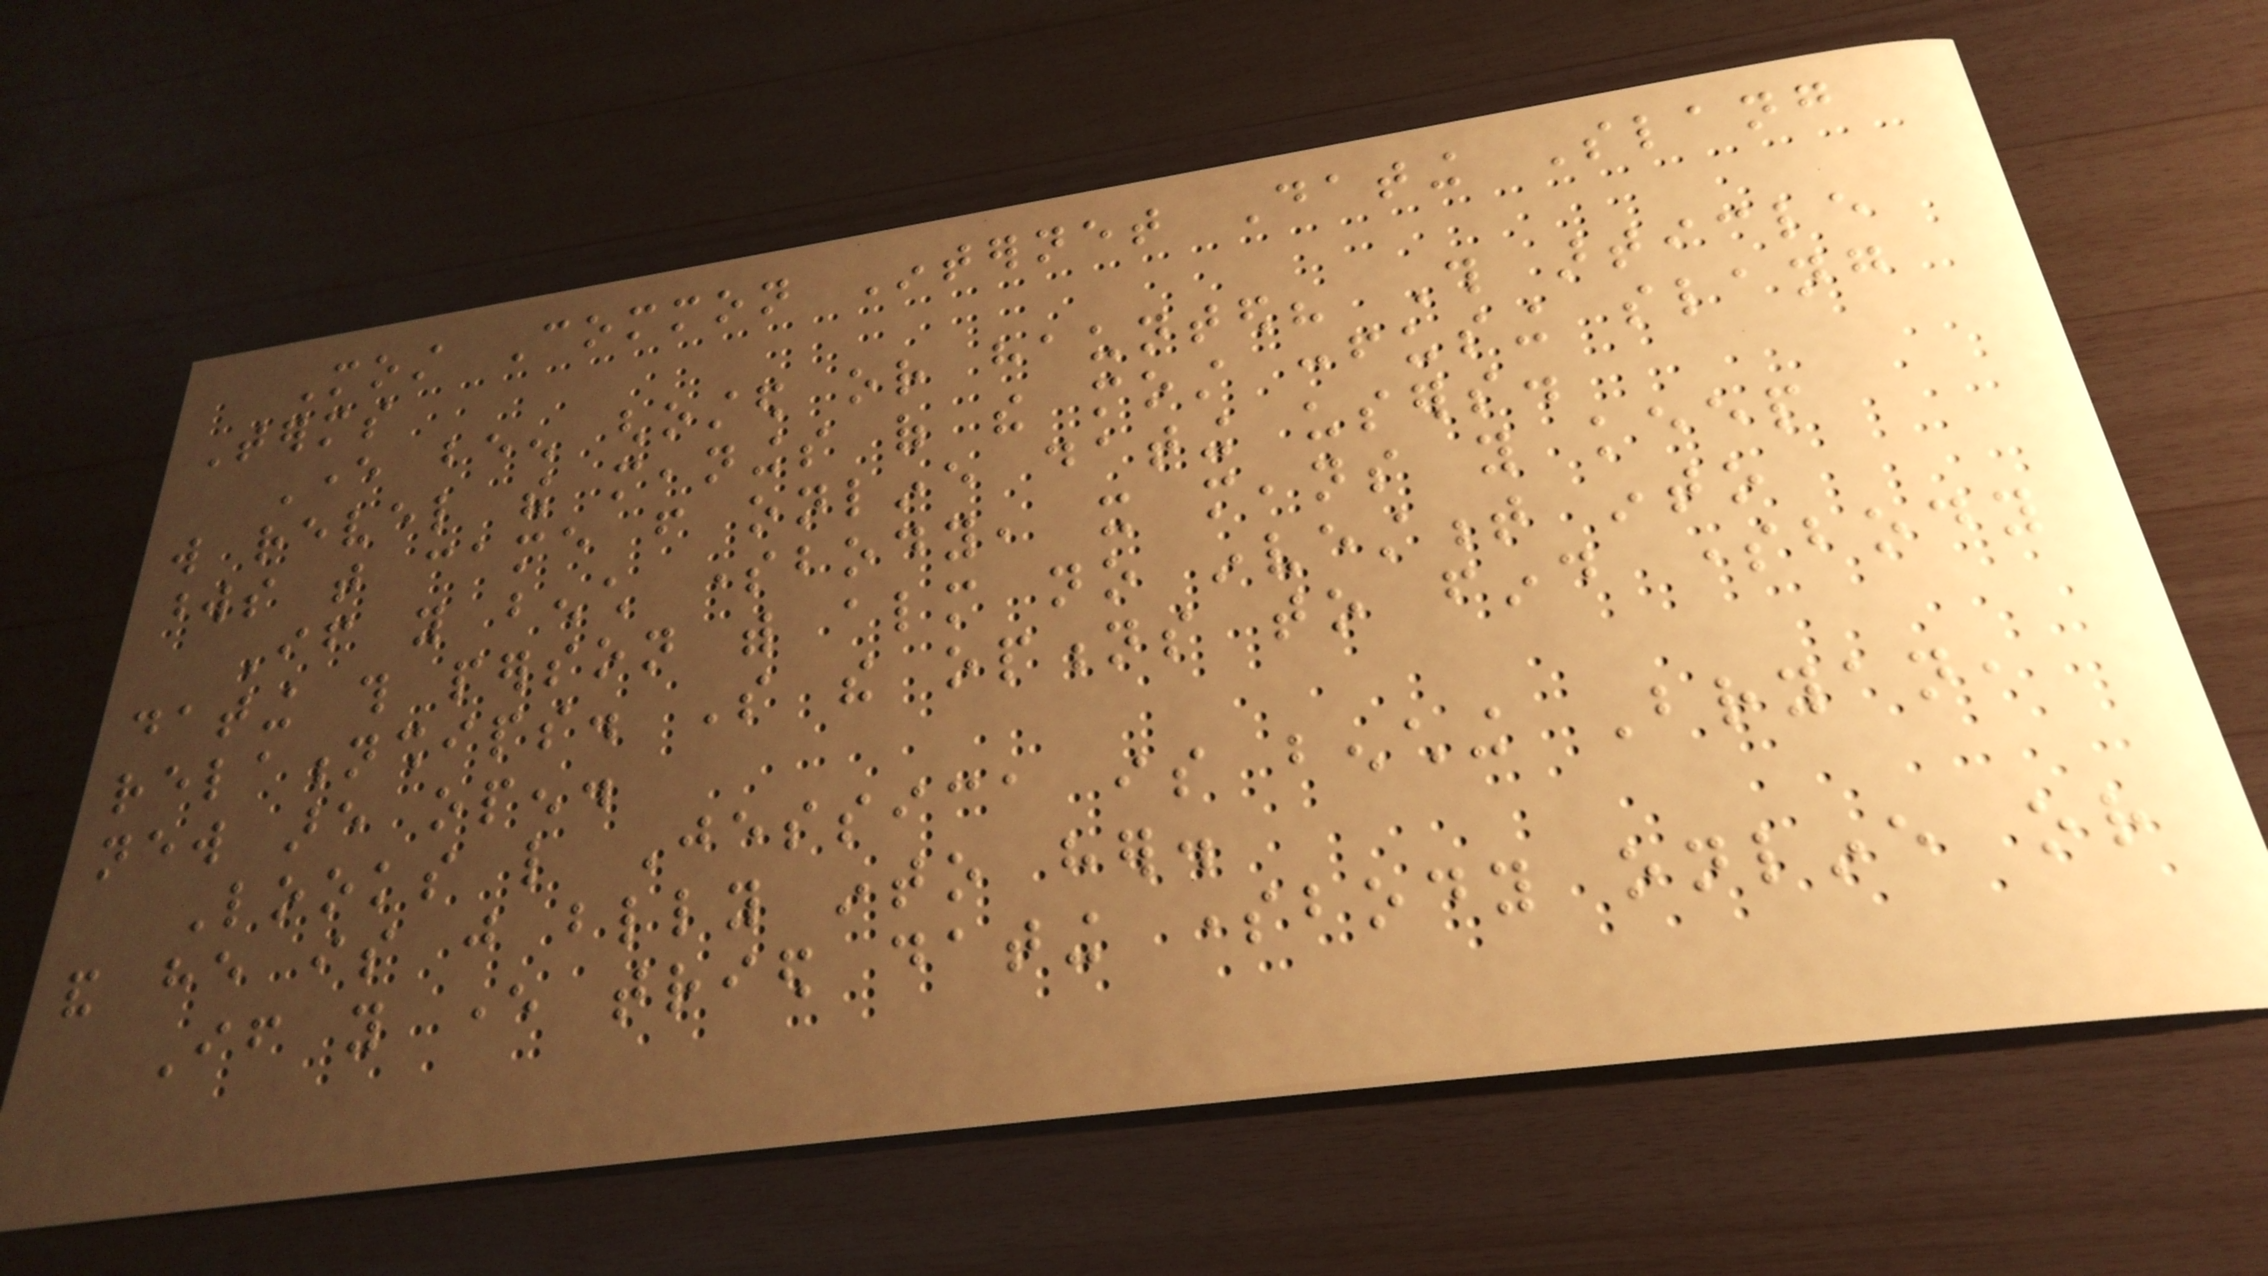Most Common Internet Dating Slang
Terms
Ever been ghosted or haunted? This article
will revel the meanings of the most confusing slang
words that came from online dating users.
If you bench somebody, it means you keep
dating this person with almost no investment into
relationships. So the options to find somebody
new are open.
Looks like Jessica is benching Bryan,
and he is just blindly into her.
If you ever tried dating somebody online or
